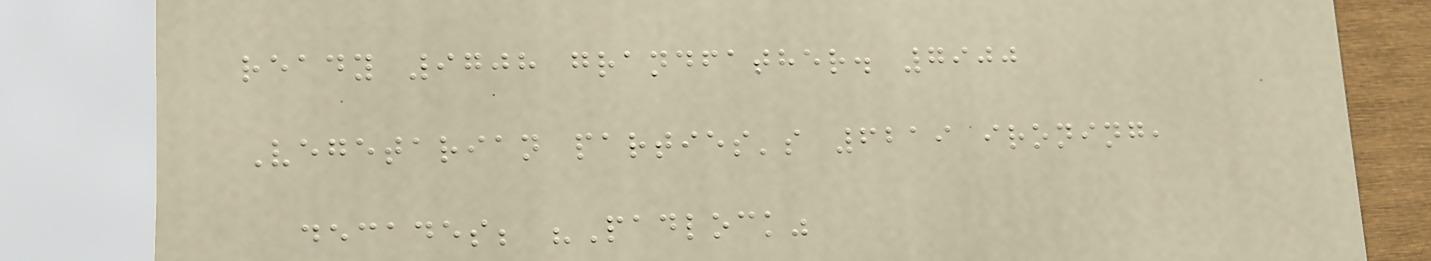ready 9708 grandfather. 7900
Vegetarian parties's 6219 ironing,
decades; "Padlock"
